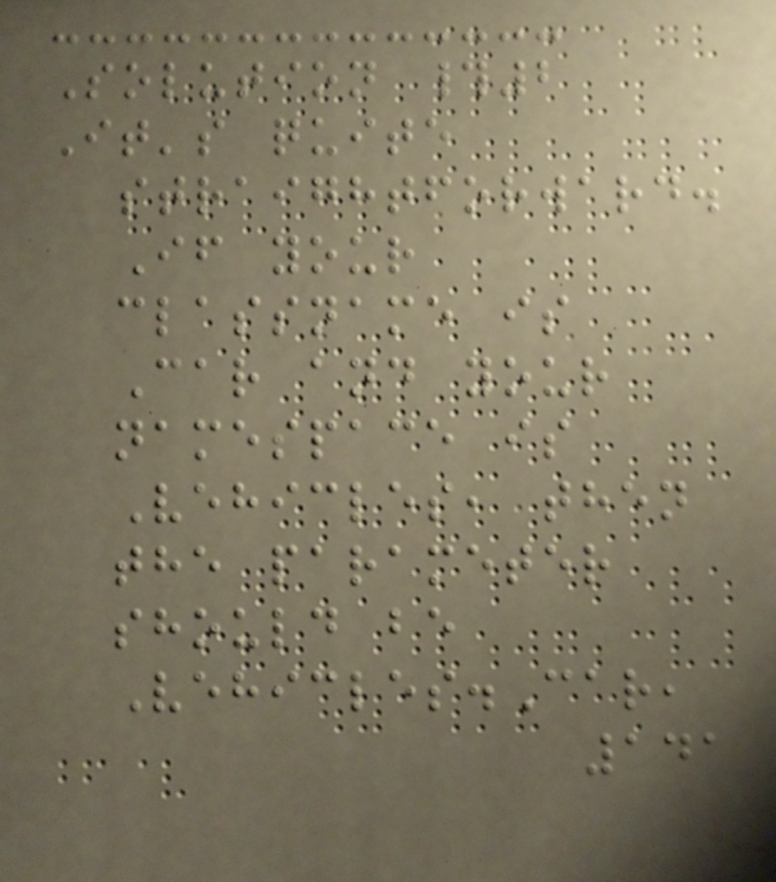Solution #2
It's quite
straightforward.
If your
classname is
Car and your
namespace is
Vehicles, then
the parameter
should be
Vehicles.Car,
141
